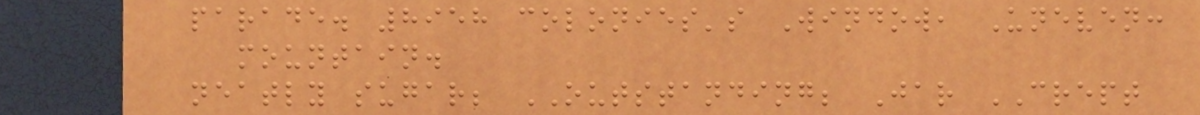parade. 8958 colonies's Window, Uneven:
mountain.
neatly sugar; OUTSTANDING; Jar CREPT
